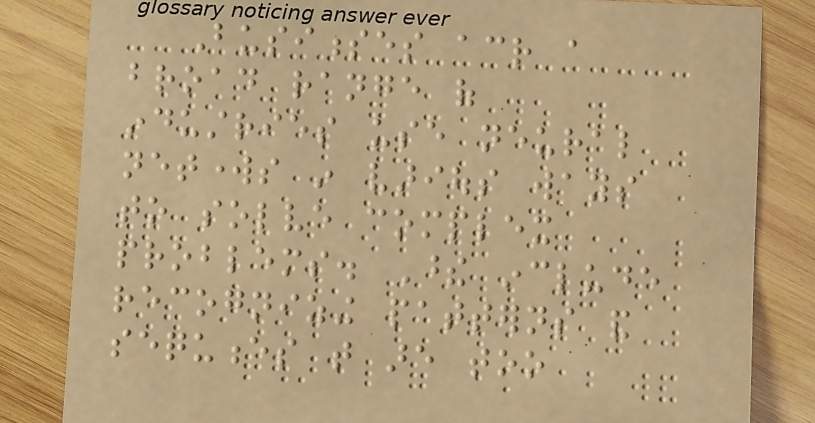Businesses across a
broad range of
industries use neural
networks in various ways
to solve complex
problems. These include
recognizing patterns and
sequences that are too
